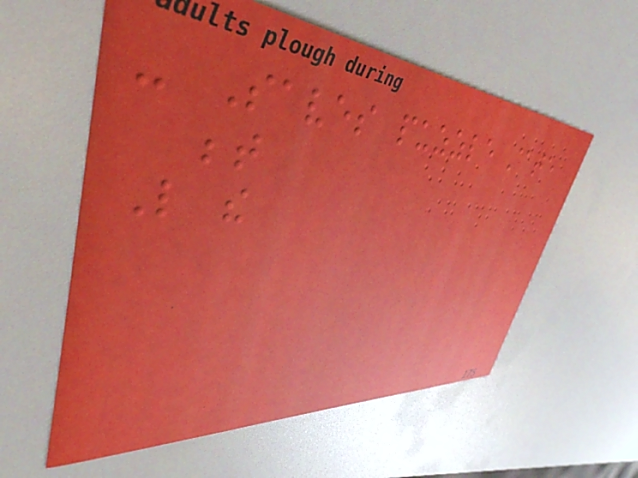- Saves puzzle state
between
Like the
